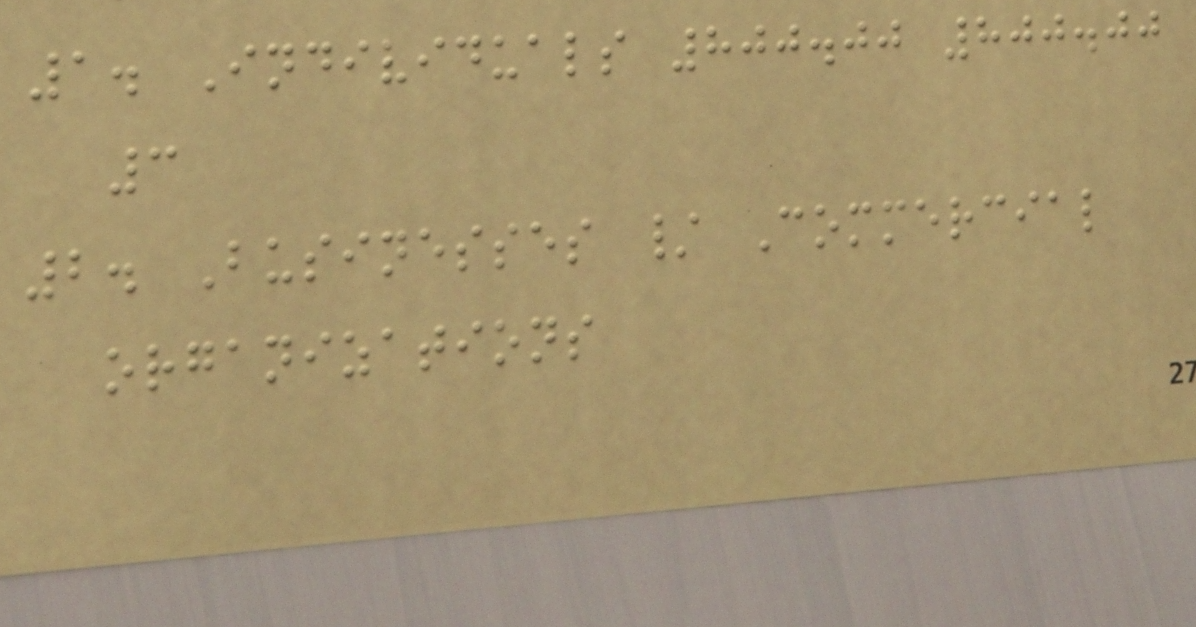1. Individuals 800.00 800.00
3
2. Businesses / Commercial
organizations
